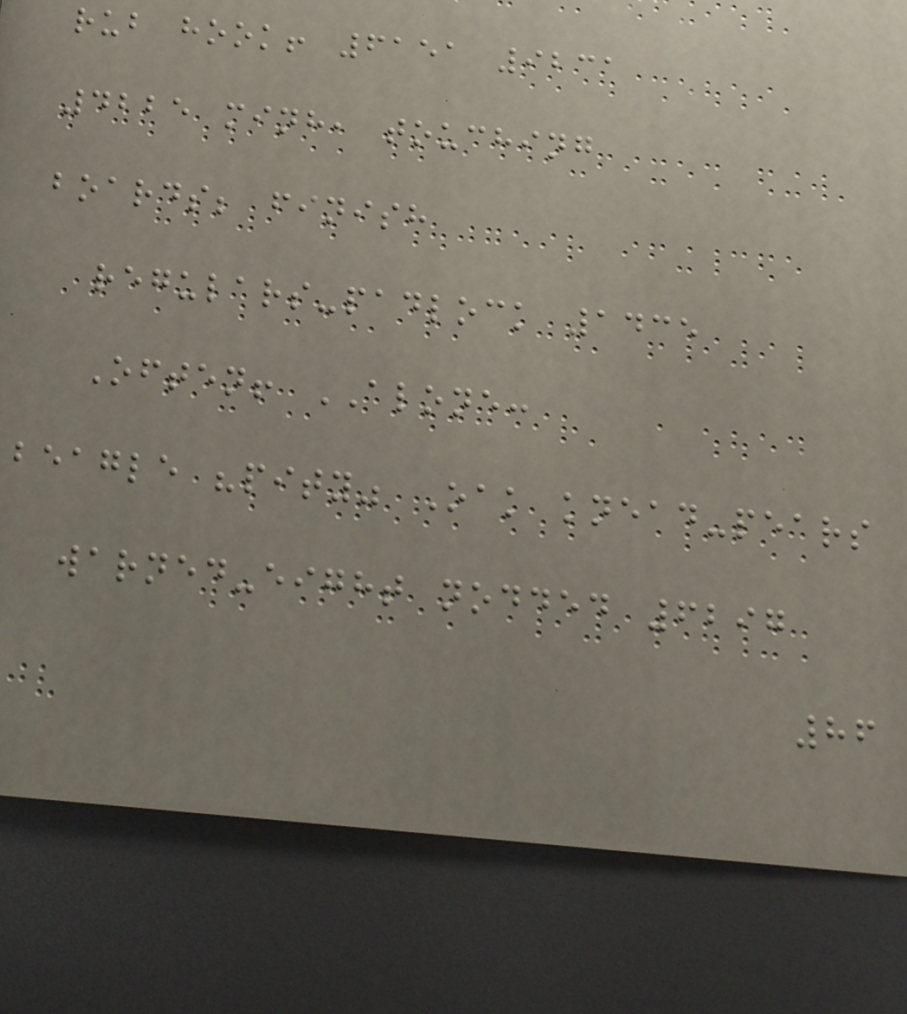rub hook! 6151 9231
4225 minh, touching
boards; finish
regulars-padlock 1435
Often! ALONE:
beagle "pity" Oak knead-pears
warned-eight nodded 6297
86
